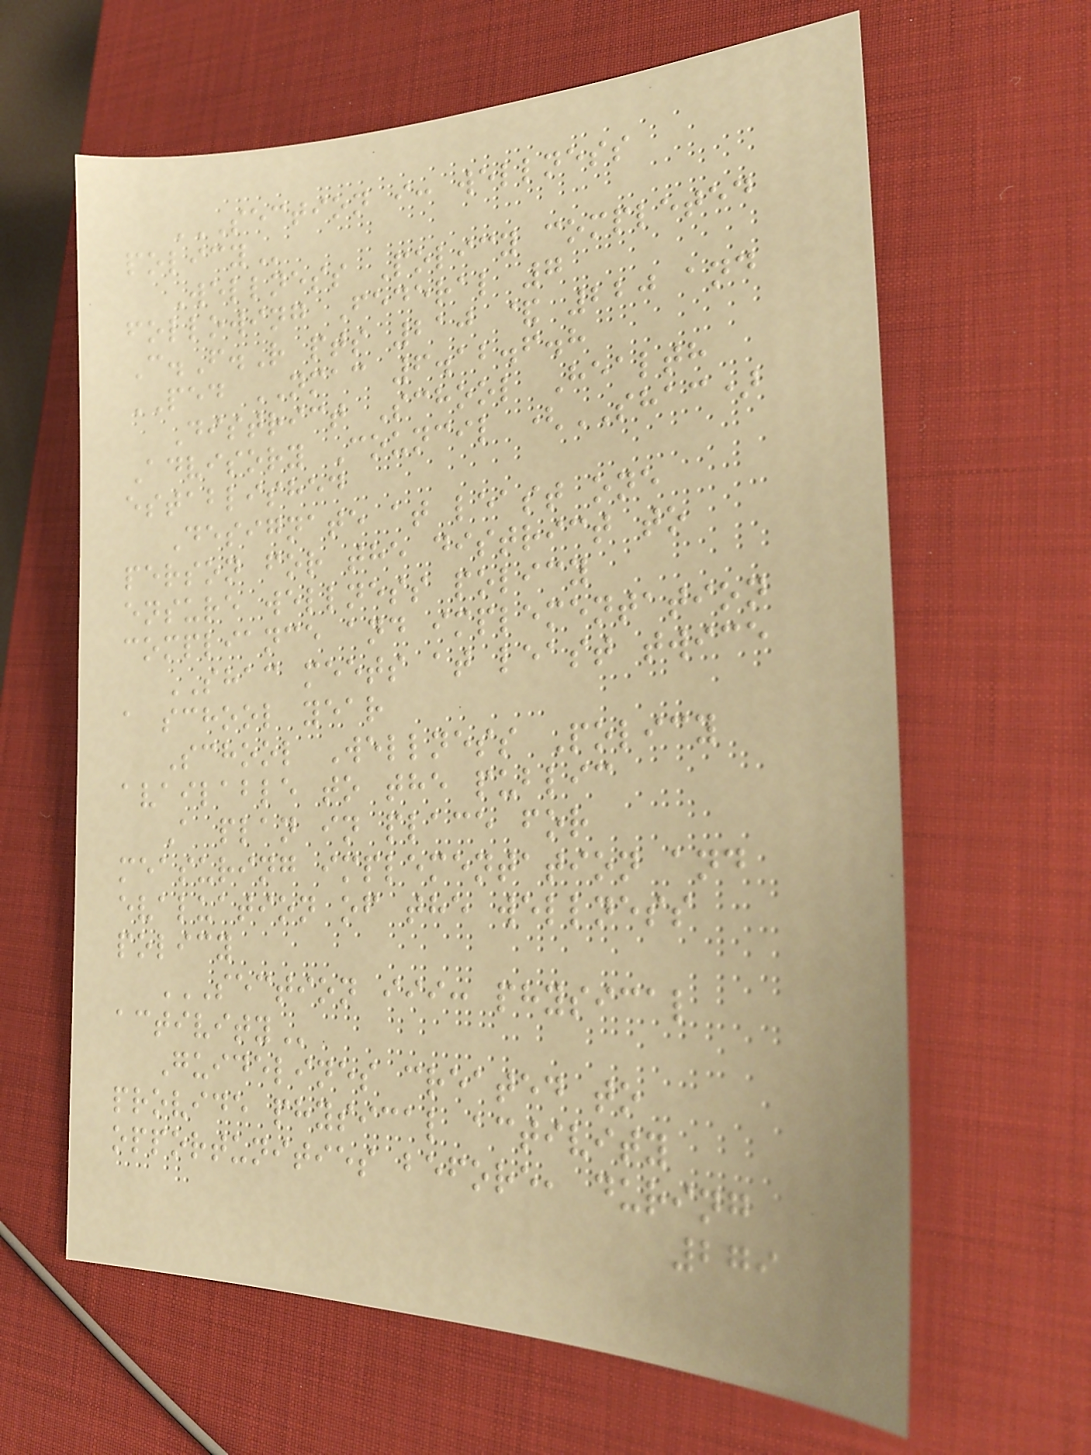SECTION I: WELLNESS
POLICY
Wellness Policy completed
following Federal 7
C.F.R pts 210 & 220 and
PED NMAC 6.12.6.8
District School Health
Advisory Council (SHAC)
established
Designate at least one
person for the district to
ensure wellness policy
compliance and implementation
SHAC meets at least twice
a school year
School Wellness Policy
available to the public
A plan in place for
measuring implementation and
evaluation of the wellness
policy
SECTION III: PHYSICAL
ACTIVITY
Guidelines created to
provide physical activity
opportunities before, during
279
